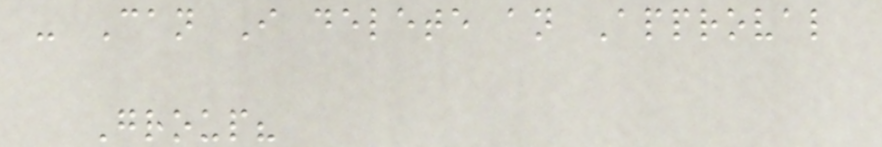- Can I delete an Approval
Group?
